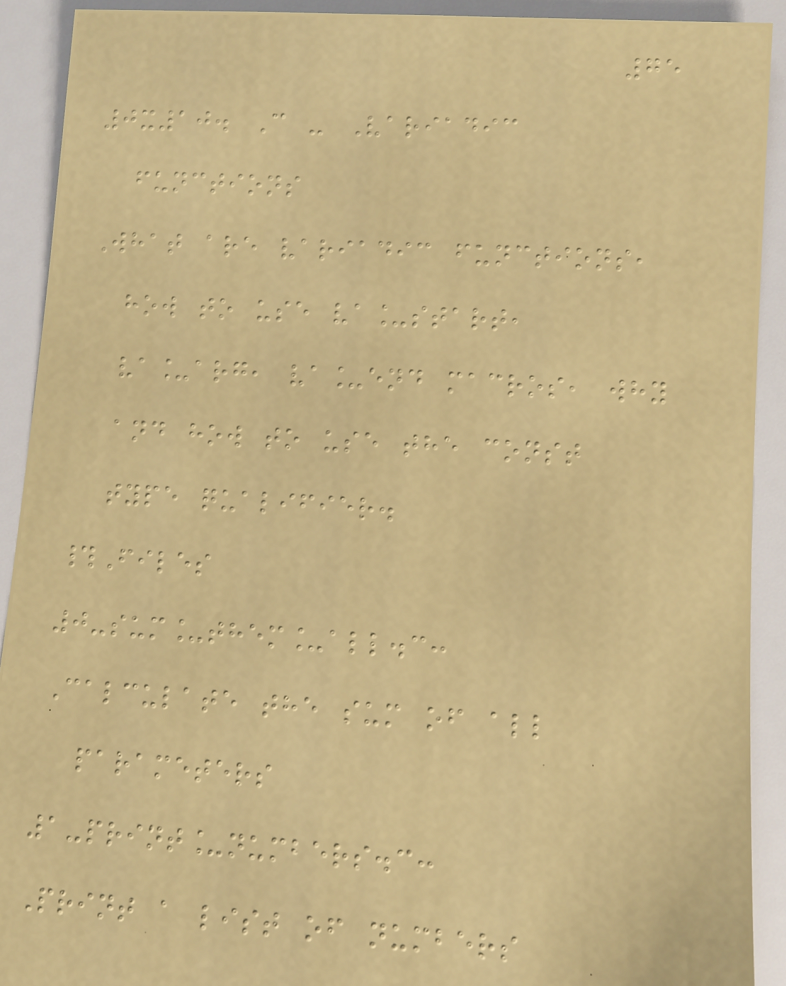75
0x10. C - Variadic
functions
What are variadic functions,
how to use va_start,
va_arg, va_end macros, why
and how to use the const
type qualifier.
#Files
0-sum_them_all.c:
Calculate the sum of all
parameters
1-print_numbers.c:
Print a list of numbers
